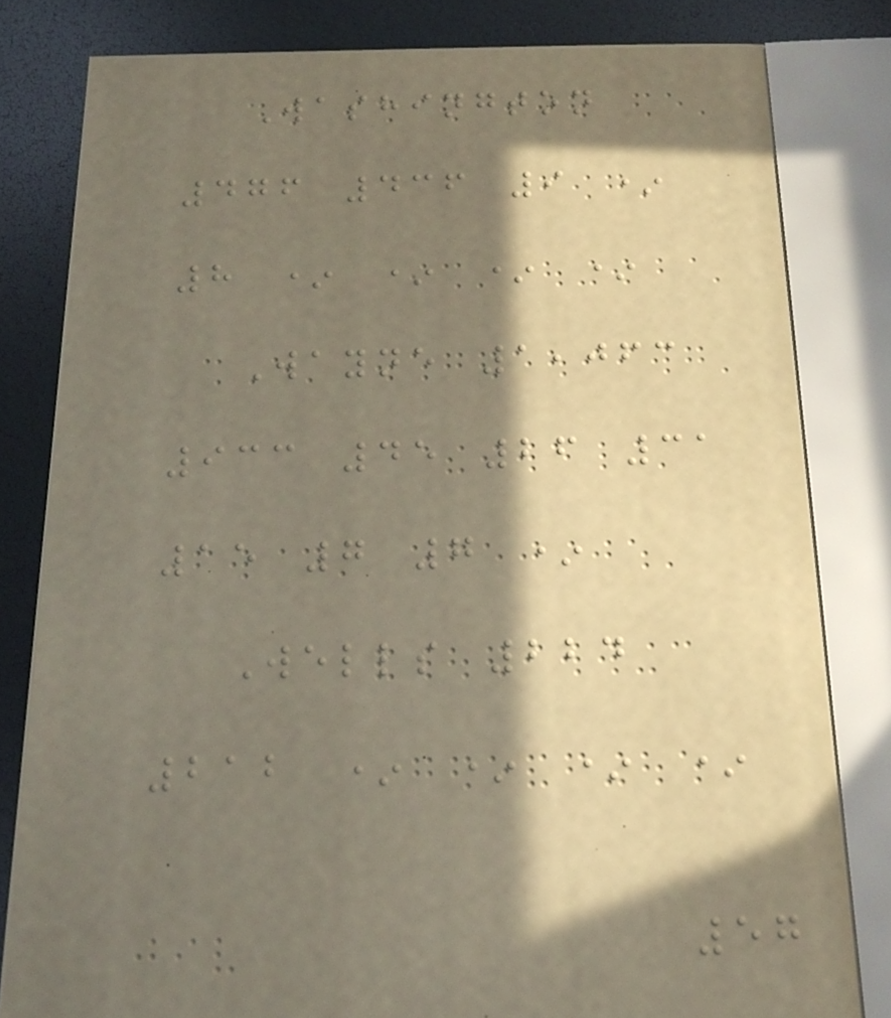Washington
476 436 9 *
8 * * * *
Wayne 1,063
933 45 26 31
15 7 7 *
Wells 224
212 * * * *
57
